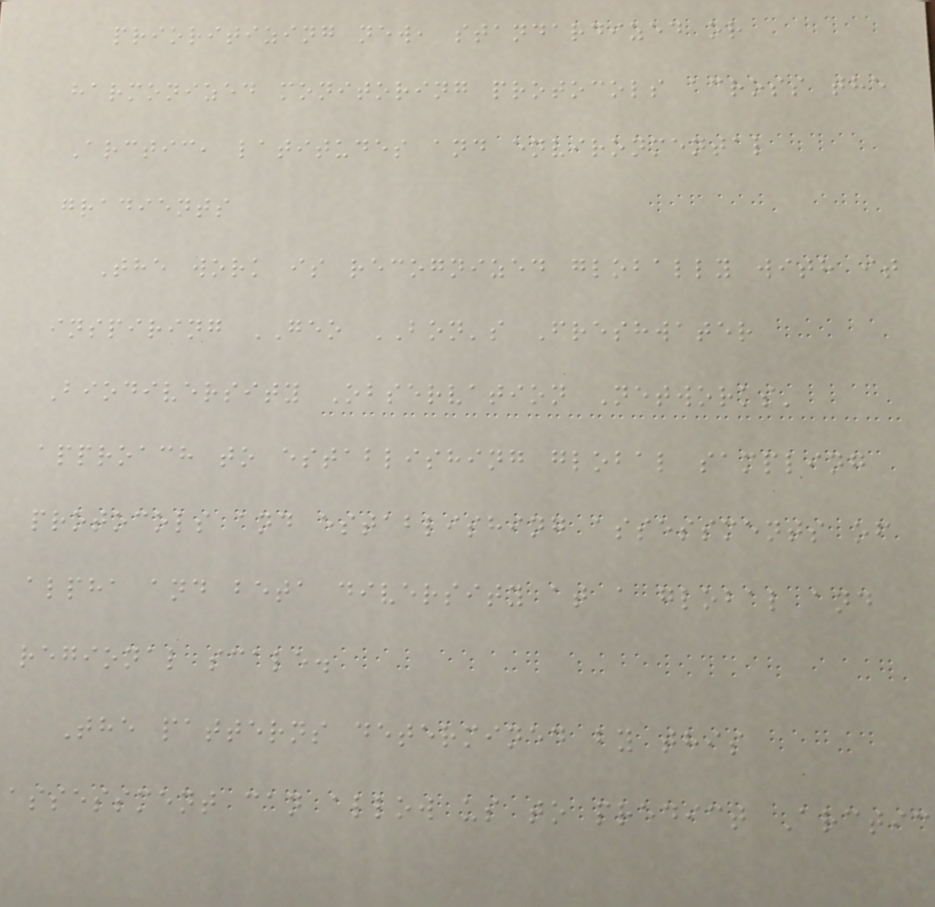prioritizing new, standardized or
harmonized monitoring protocols across the
Arctic, latitudes and environmental
gradients
The work is recognized globally with it
inspiring GEO BON's Freshwater
Biodiversity Observation Networks'
approach to establishing global sampling
protocols and establishing assessments of
alpha and beta diversity at a global and
regional scale.
The patterns determined by this
assessment can allow us to predict Arctic
